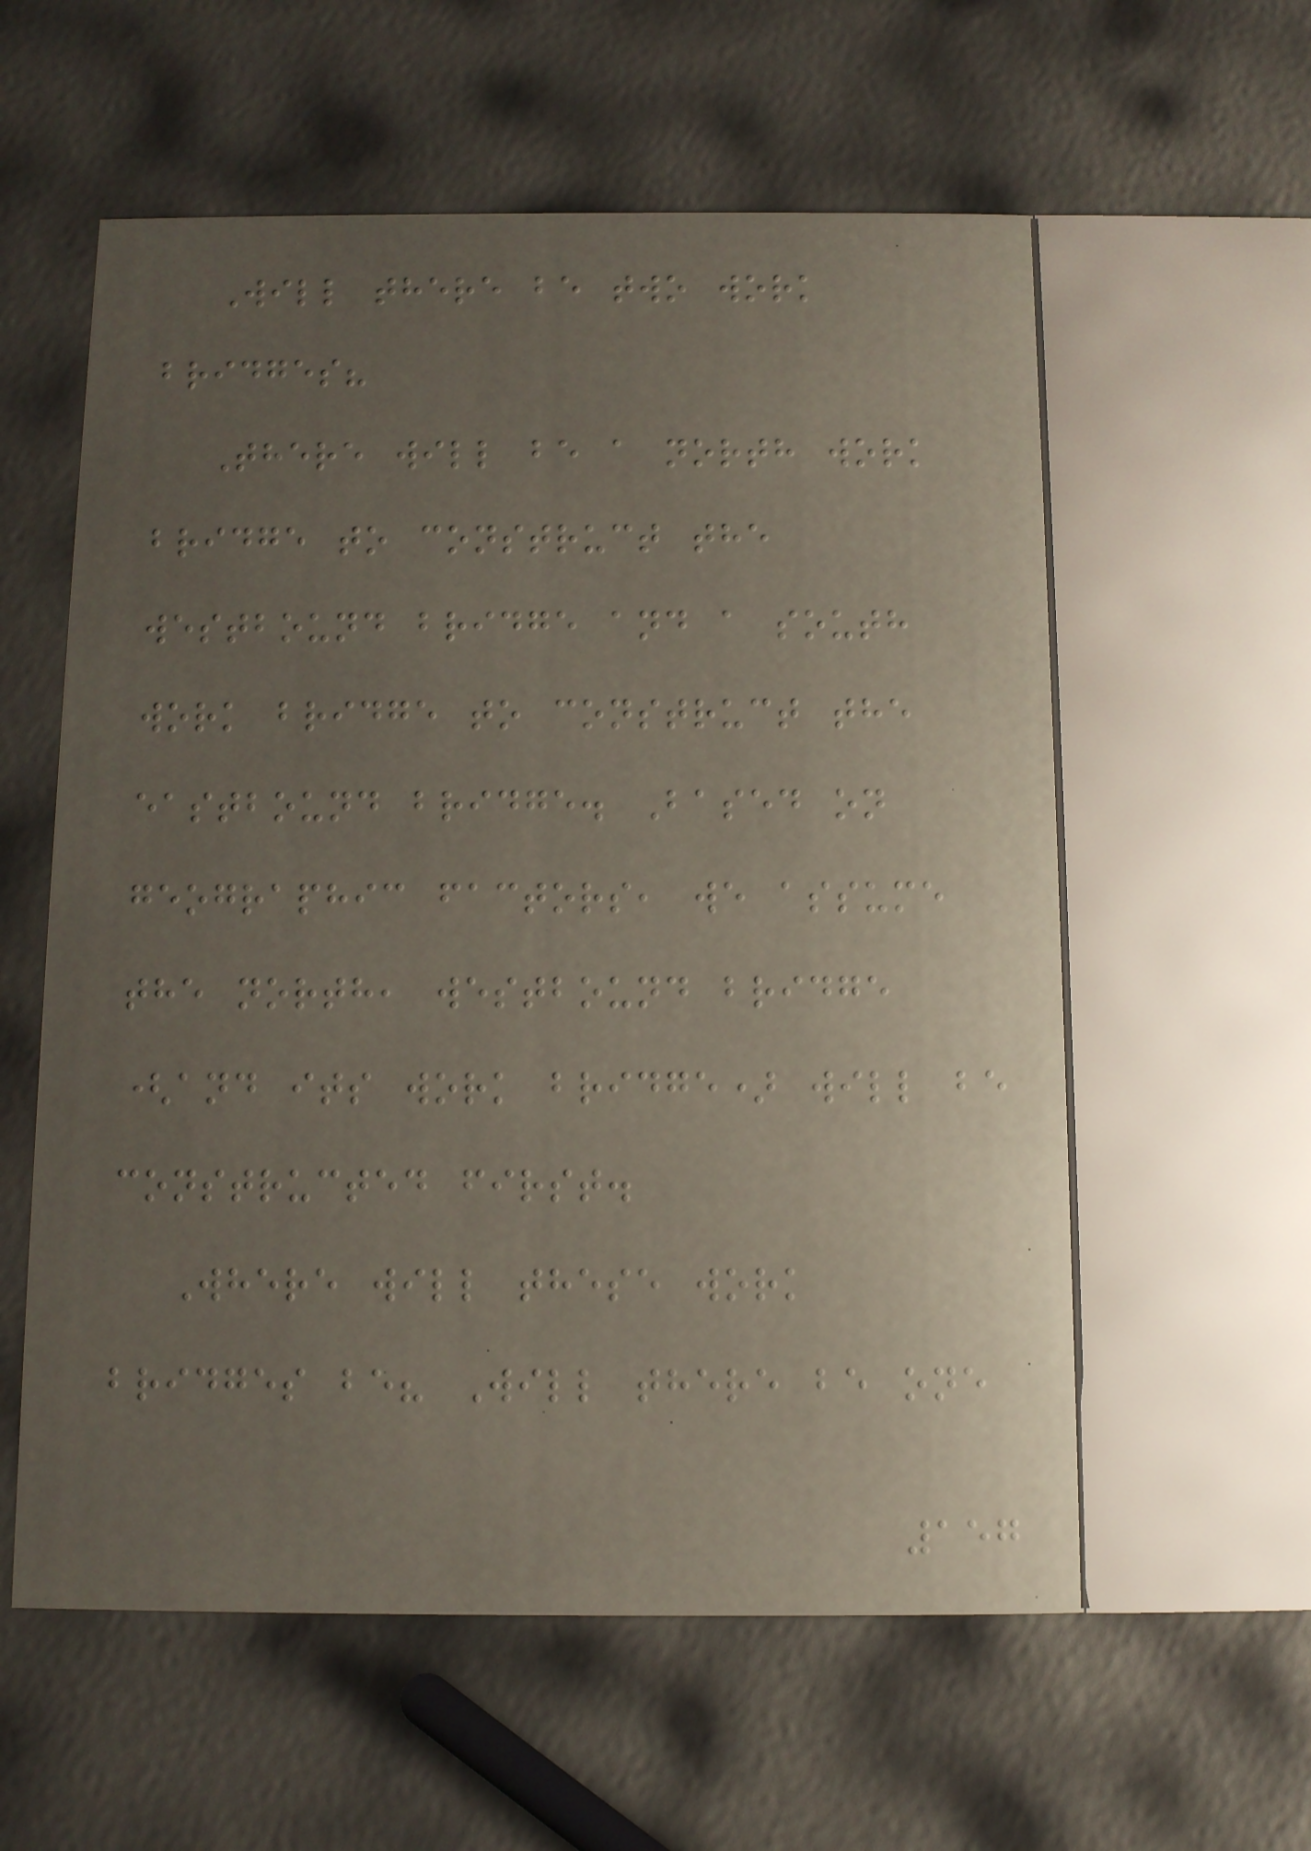Will there be two work
bridges?
There will be a north work
bridge to construct the
westbound bridge and a south
work bridge to construct the
eastbound bridge. Based on
geographic factors, we assume
the north, westbound bridge
(and its work bridge) will be
constructed first.
Where will these work
bridges be? Will there be one
157
